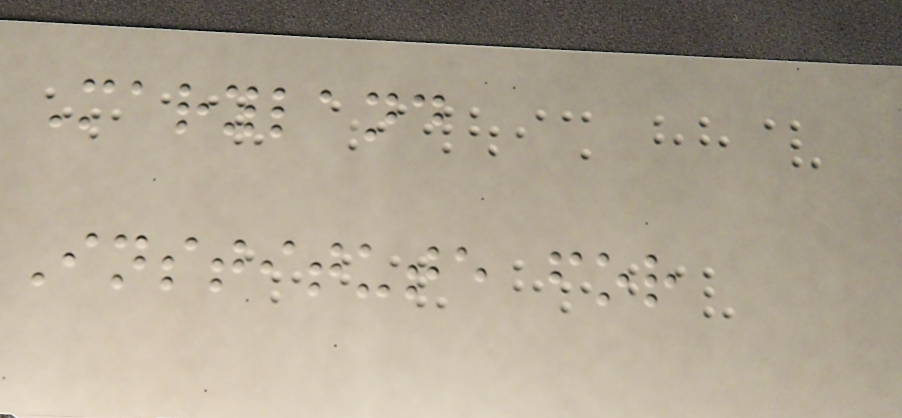Maryland
Institute for
